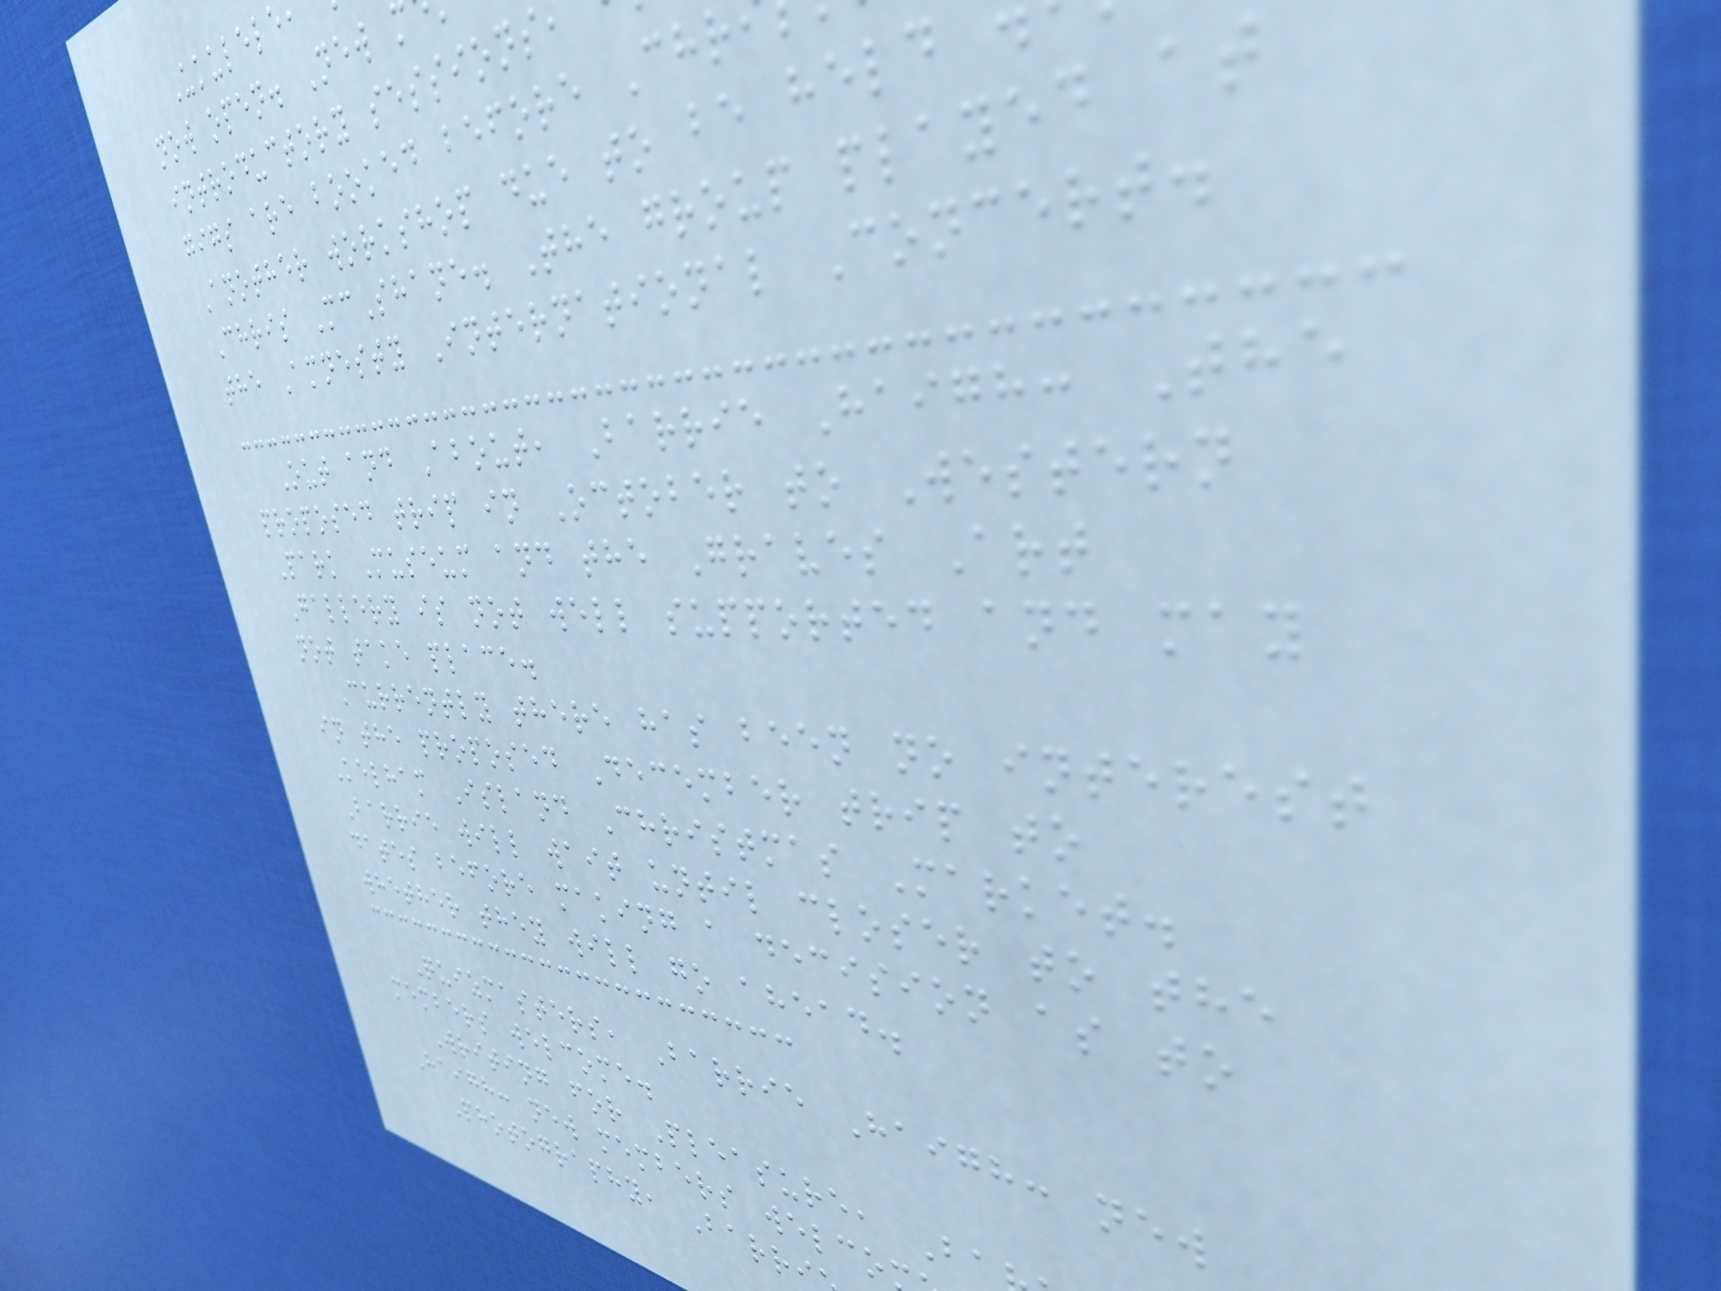now open. New m
introductory sessions
gigs are booked before Chr
Another workshop due to be held
Chris McShane. The group played at
the Amnesty International Concert.
Out and About, Barrie Haigh: The
proposed trip in October to Western
Park Museum and the Graves Art
Gallery is not well supported and may
not take place.
Currently there has been no interest
in the proposed December trip to
Kelham Island Christmas Market.
Barrie will wait until closer to the
dates before making a decision as to
whether they will go ahead.
Quizmasters, Barrie Haigh: new
members welcome.
Writing for Pleasure, Ba
Haigh: new members welco
Photography, Barri
